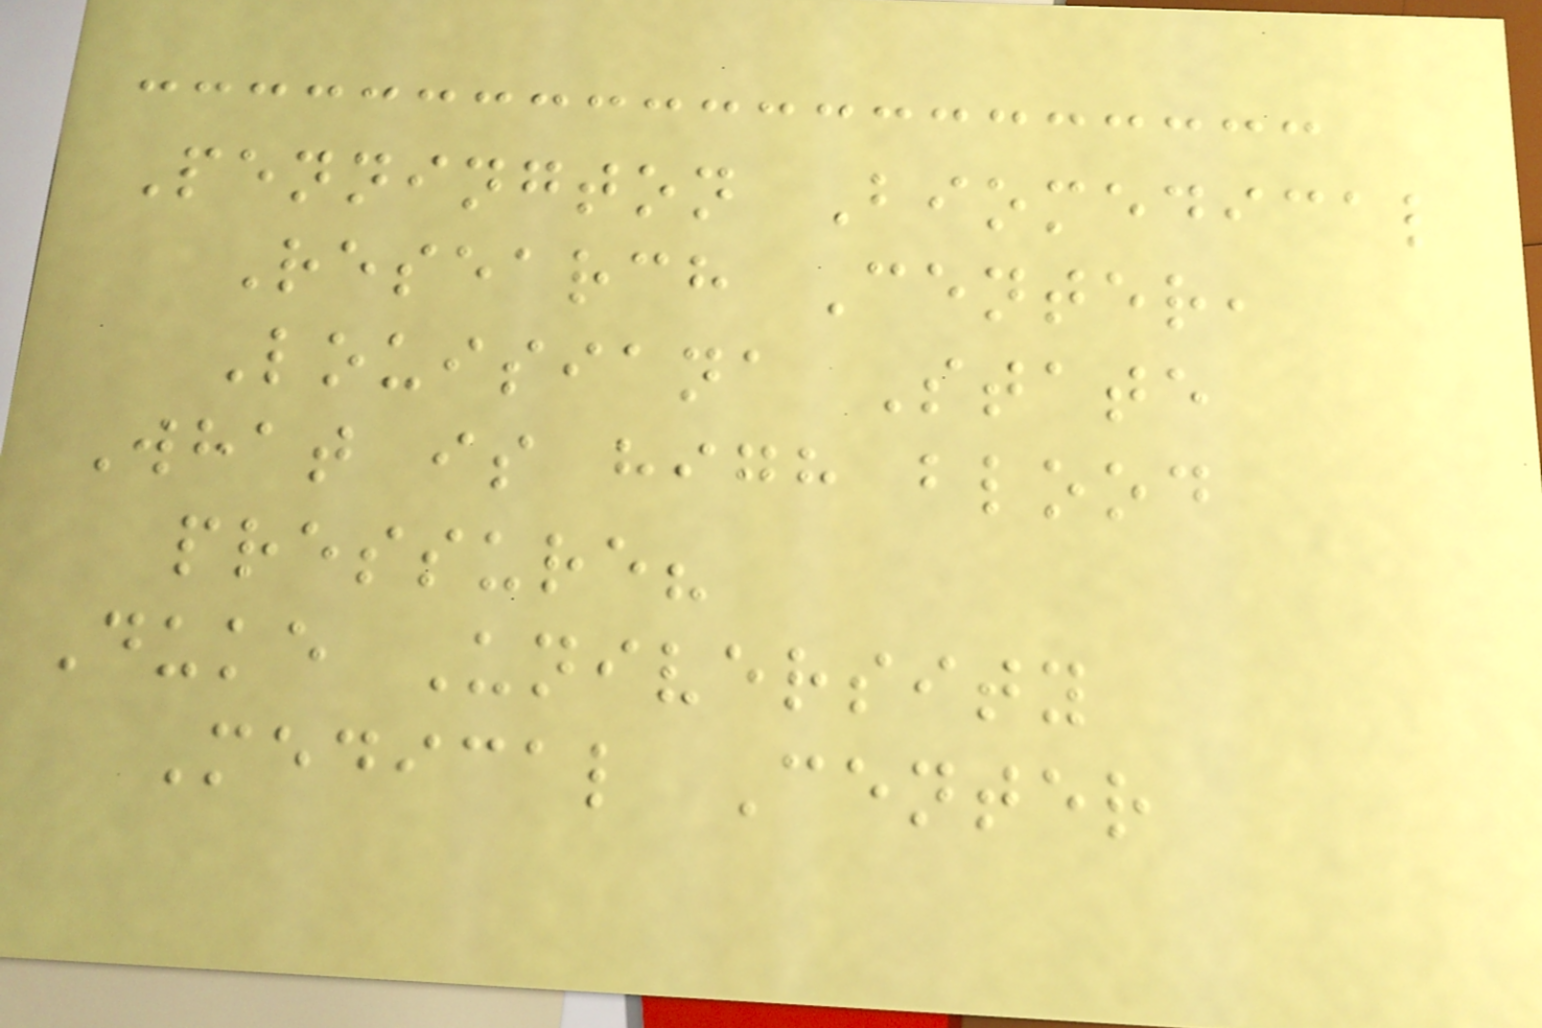Pennington Biomedical
Research Center,
Louisiana State
What is high blood
pressure?
Duke University
Medical Center
